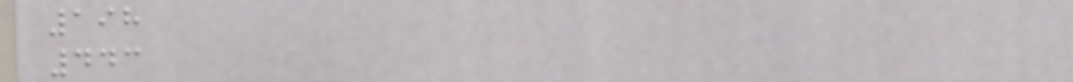198
443
